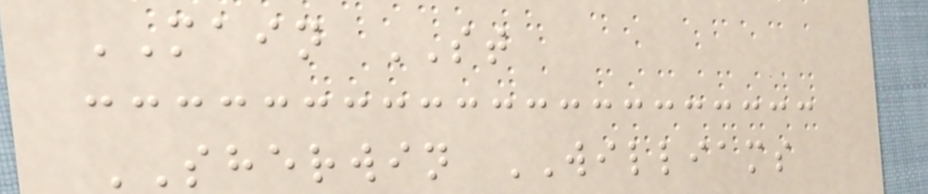MAIN ST
SHERWIN WILLIAMS
